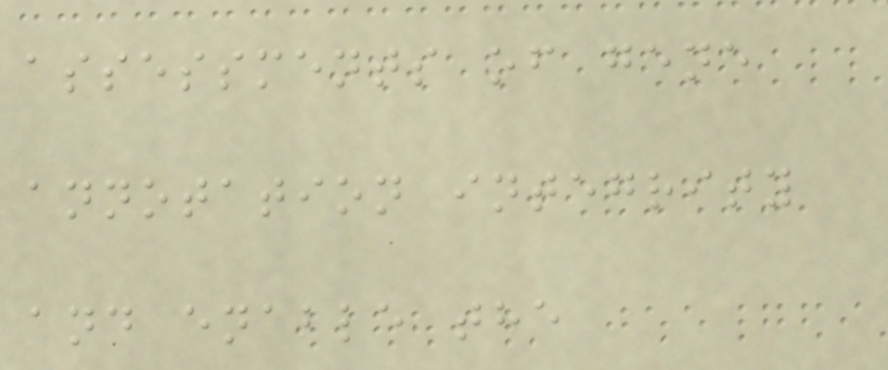assessments of gene
annotation integrity
and enable the
